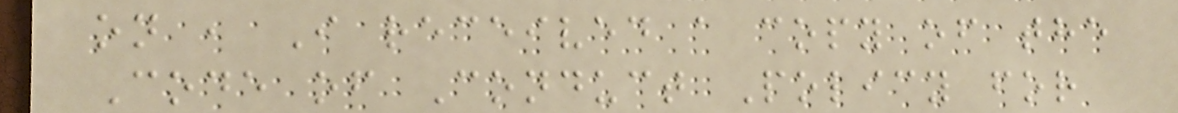on , I received a copy of the
Code of Conduct Policy for
